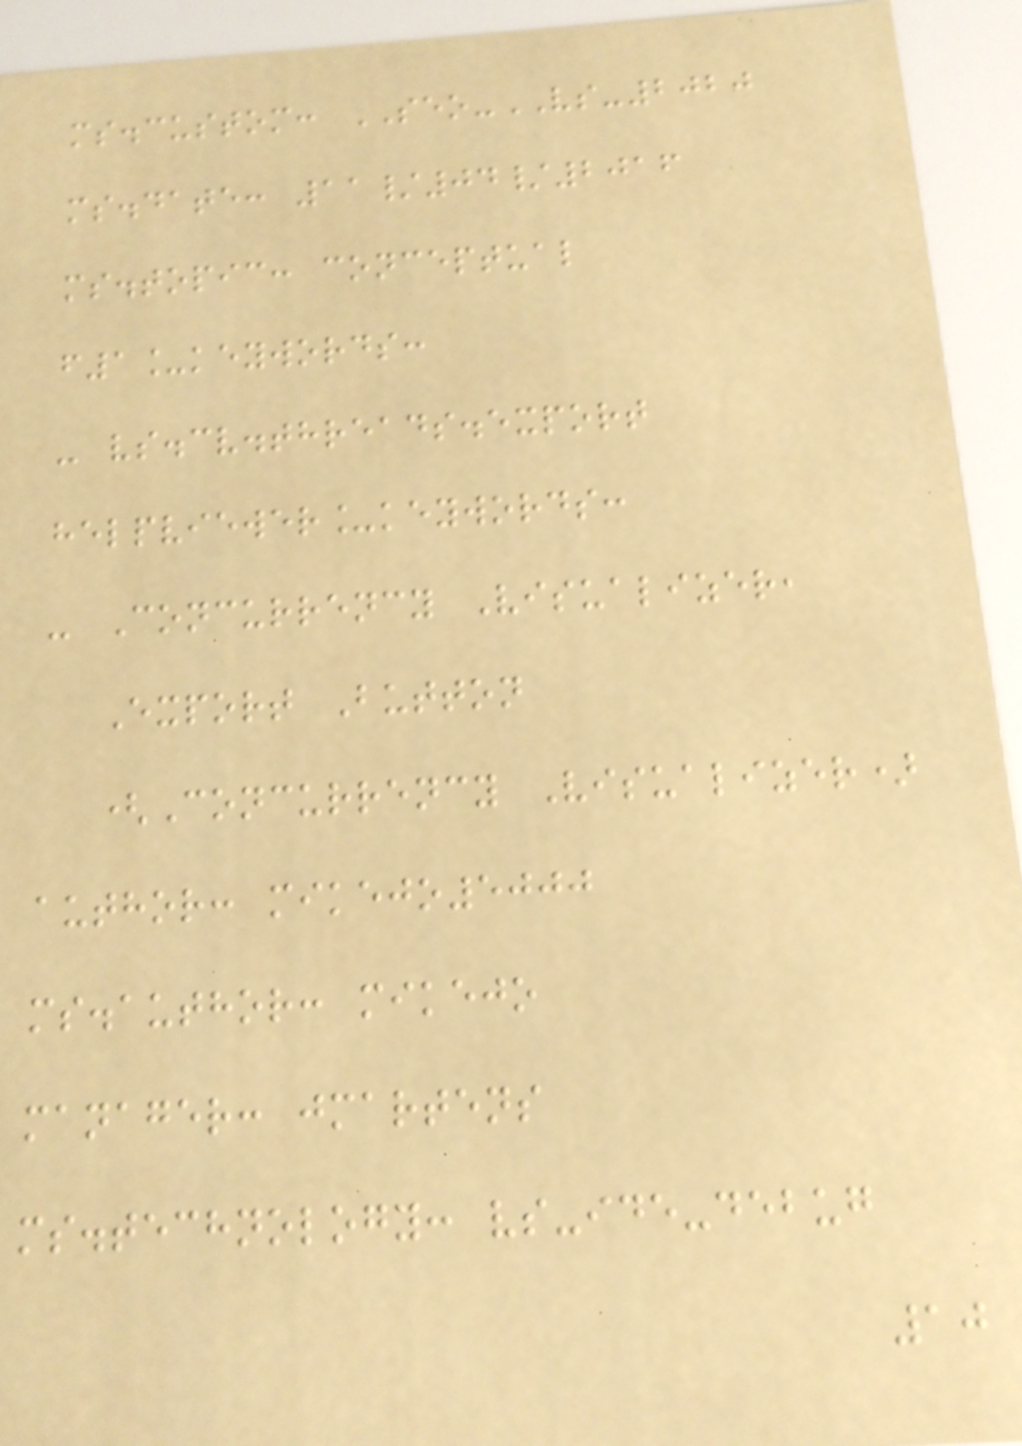ms.custom: SEO-VS-2020
ms.date: 11/04/2016
ms.topic: conceptual
f1_keywords:
- vs.cv.threads.export
helpviewer_keywords:
- Concurrency Visualizer,
Export Button
(Concurrency Visualizer)
author: mikejo5000
ms.author: mikejo
manager: jmartens
ms.technology: vs-ide-debug
10
